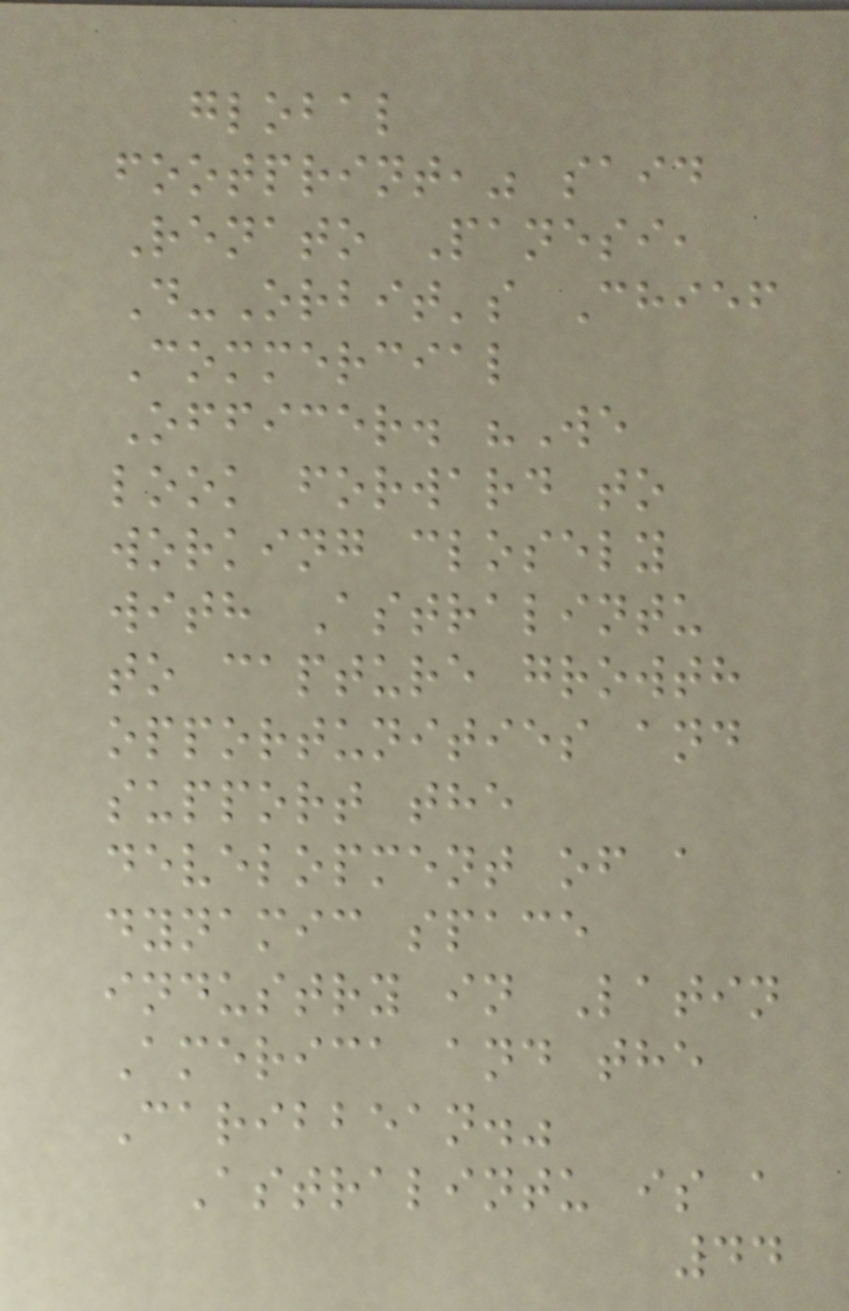global
footprint," said
Renato Panesi,
D-Orbit's Chief
Commercial
Officer. "We
look forward to
working closely
with Astralintu
to capture growth
opportunities and
support the
development of a
dynamic space
industry in Latin
America and the
Caribbean."
Astralintu is a
44
